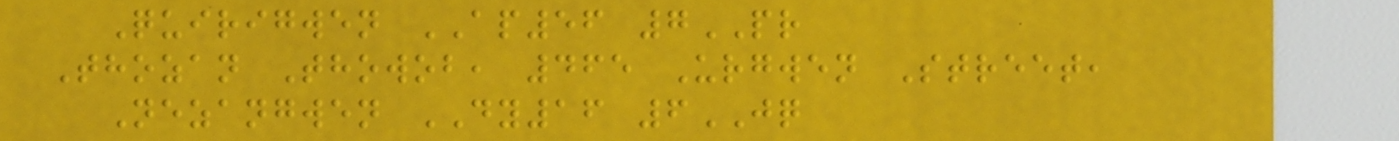Quirigwen AP56 7PR
Thozan Thowob, 465 Urgwen Street,
Nezangwen DY16 6JQ
